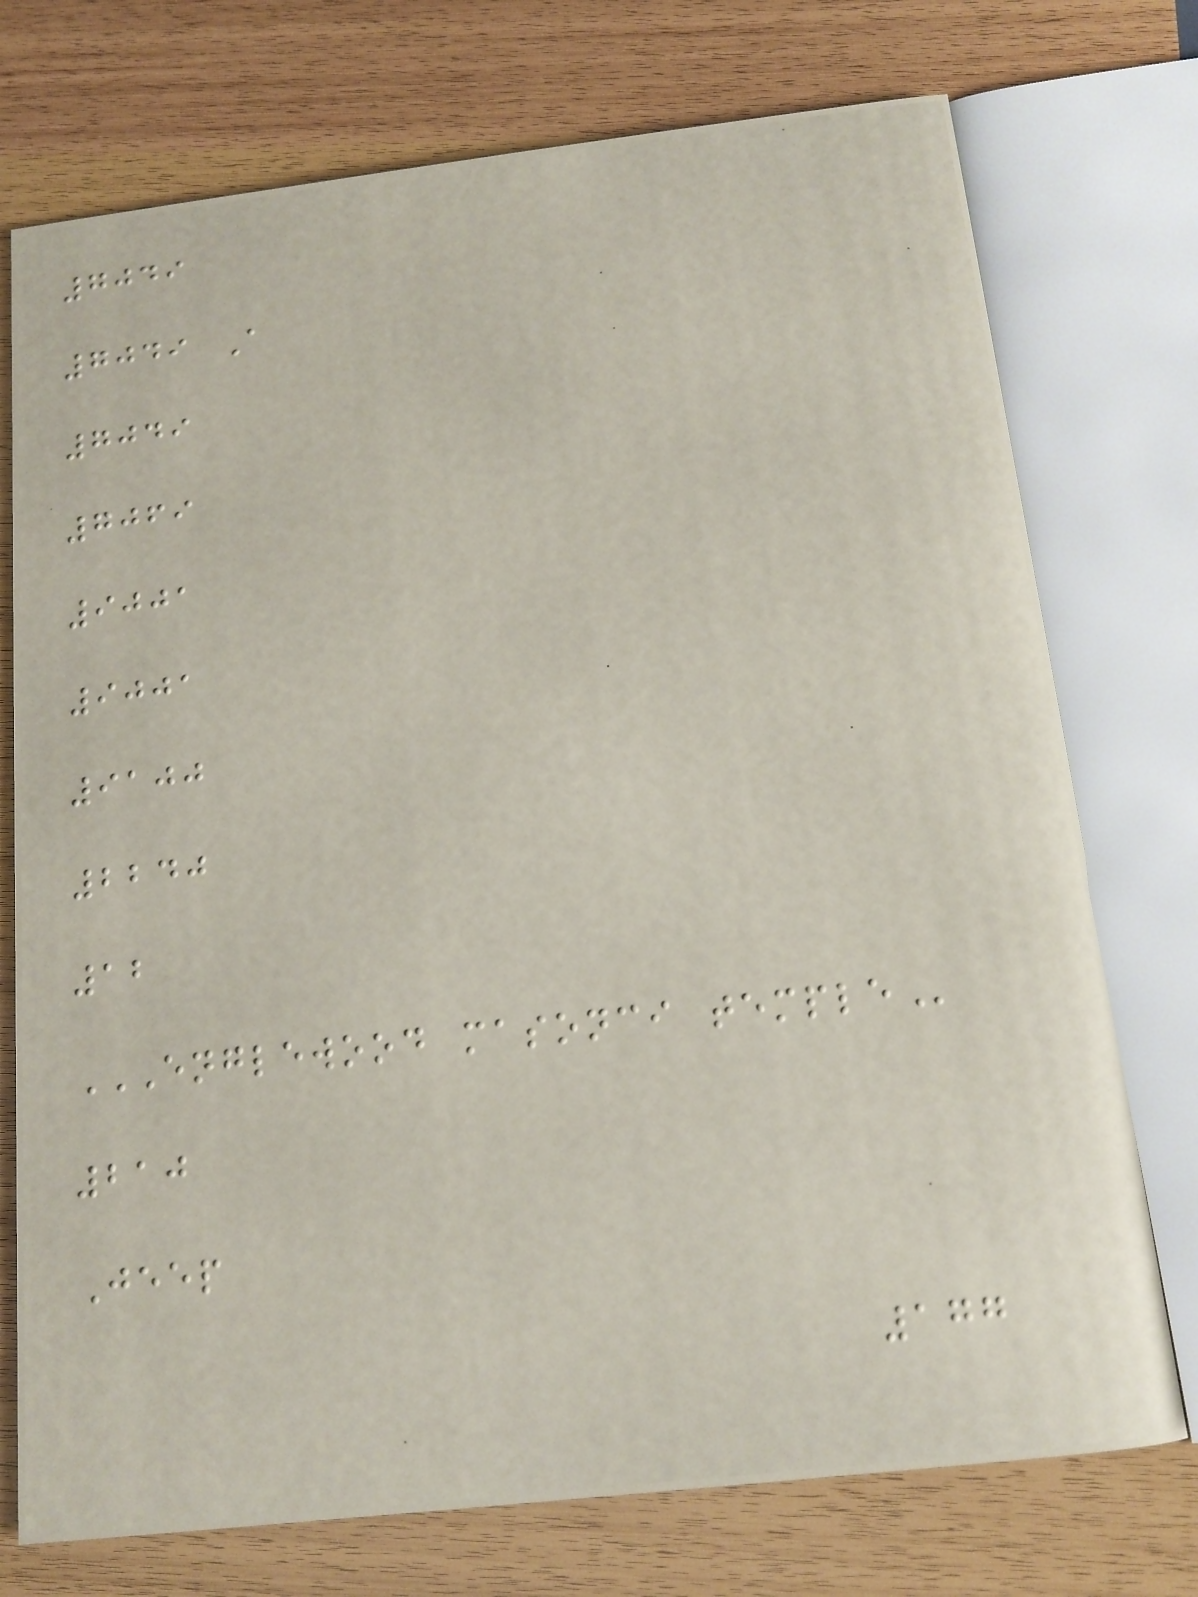7049
7049 A
7049
7069
9001
9001
9100
2240
12
ENGLEWOOD MASONCI TEMPLE
210
Jeep
177
